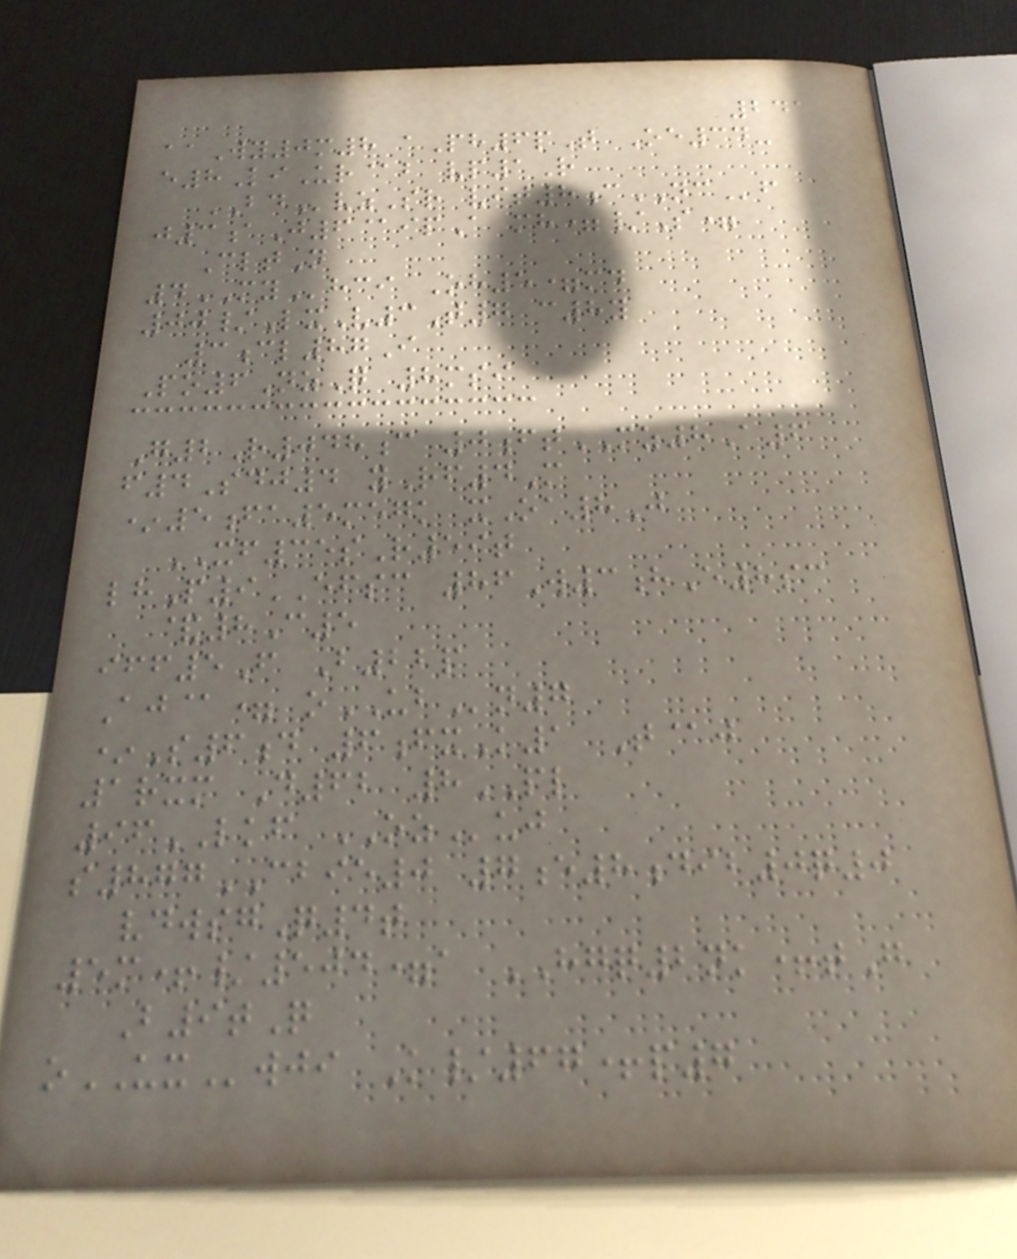241
aaWy0m8 aPh6pT Oe34-
e8LiUr@b vp1R
BDvzSr vit8cNCf
j3aJ6@ipA mh=/S=
CltN
4MYhci Oh5=md
00/LxV3T7 c8y
3cl87I
Po6NzQ 8msi
G2R048c 0ftMZ8A6
f4Sdj4 yRf4M
*5fa5megk xOa8J
XF35sR59t
lhP9EFSC 86W3hE8sc
&8C5
iff5F B22p
Aj@= oUBn7
*S6d 6fxK1 T@j
1rxm D62 8PL
96LKF OZuj
s877CBIE0 7e8dib0q0
vdwsgQ4t
5m+/504=a HGQ2nk+tG
B9tQ
oUXwji K/67+p7
